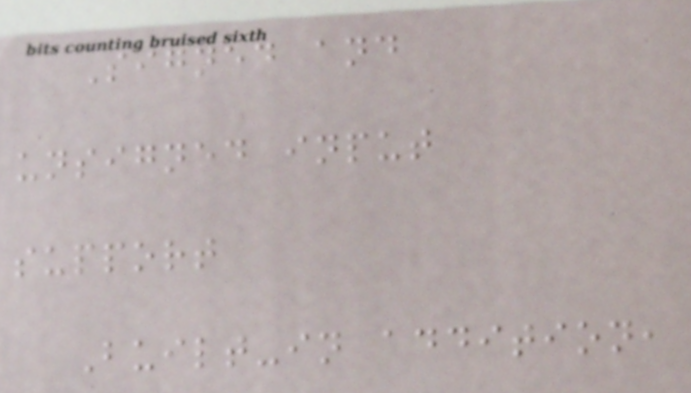Signed and
unsigned input
support
Built-in addition,
